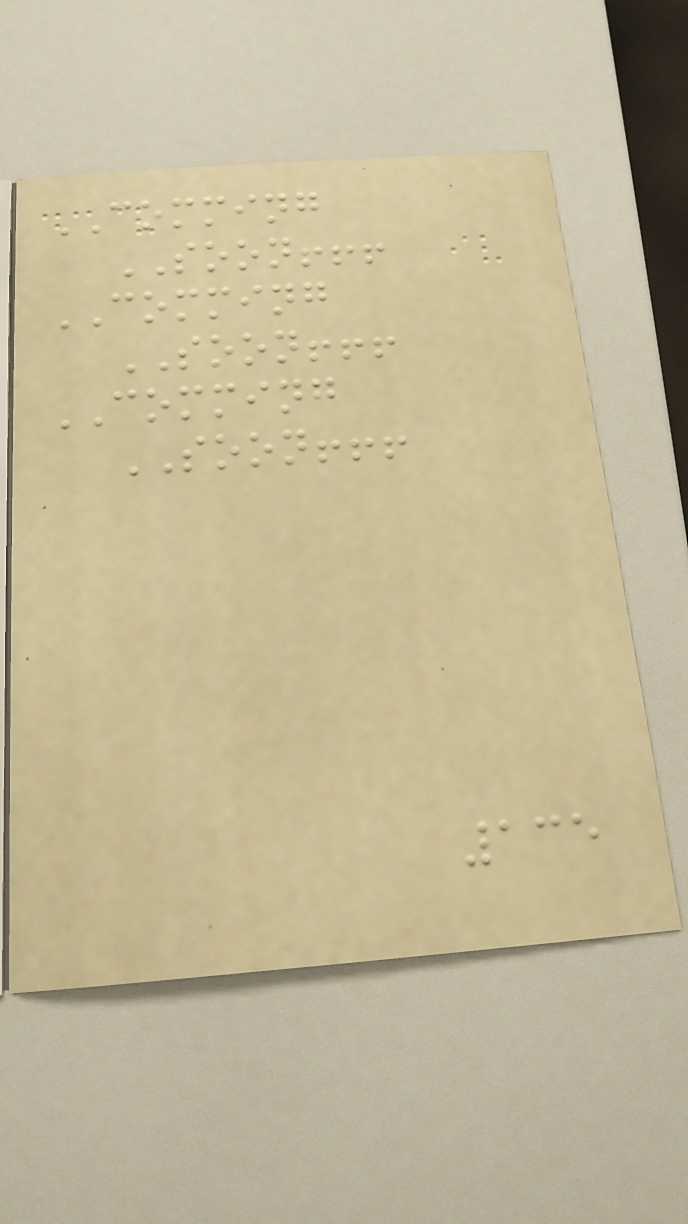COMMING
SOON!!!
COMMING
SOON!!!
COMMING
SOON!!!
135
